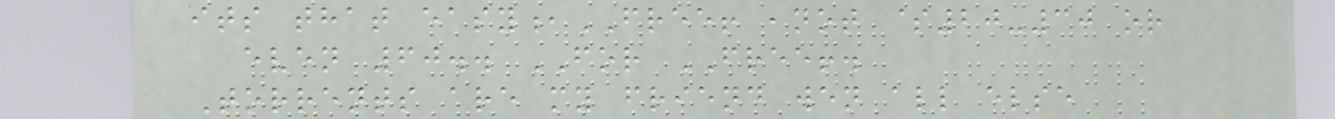its that easy,FREE! ,not $20-30 or
even 60.. FOR FREE!.
Torrents are my friend wen all else
